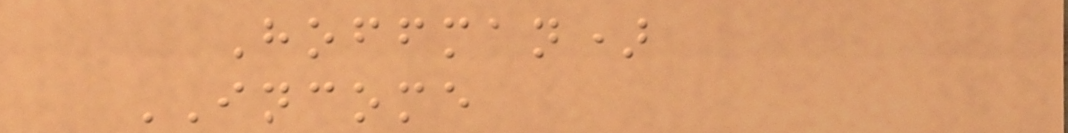Hoffman)
INCOME
